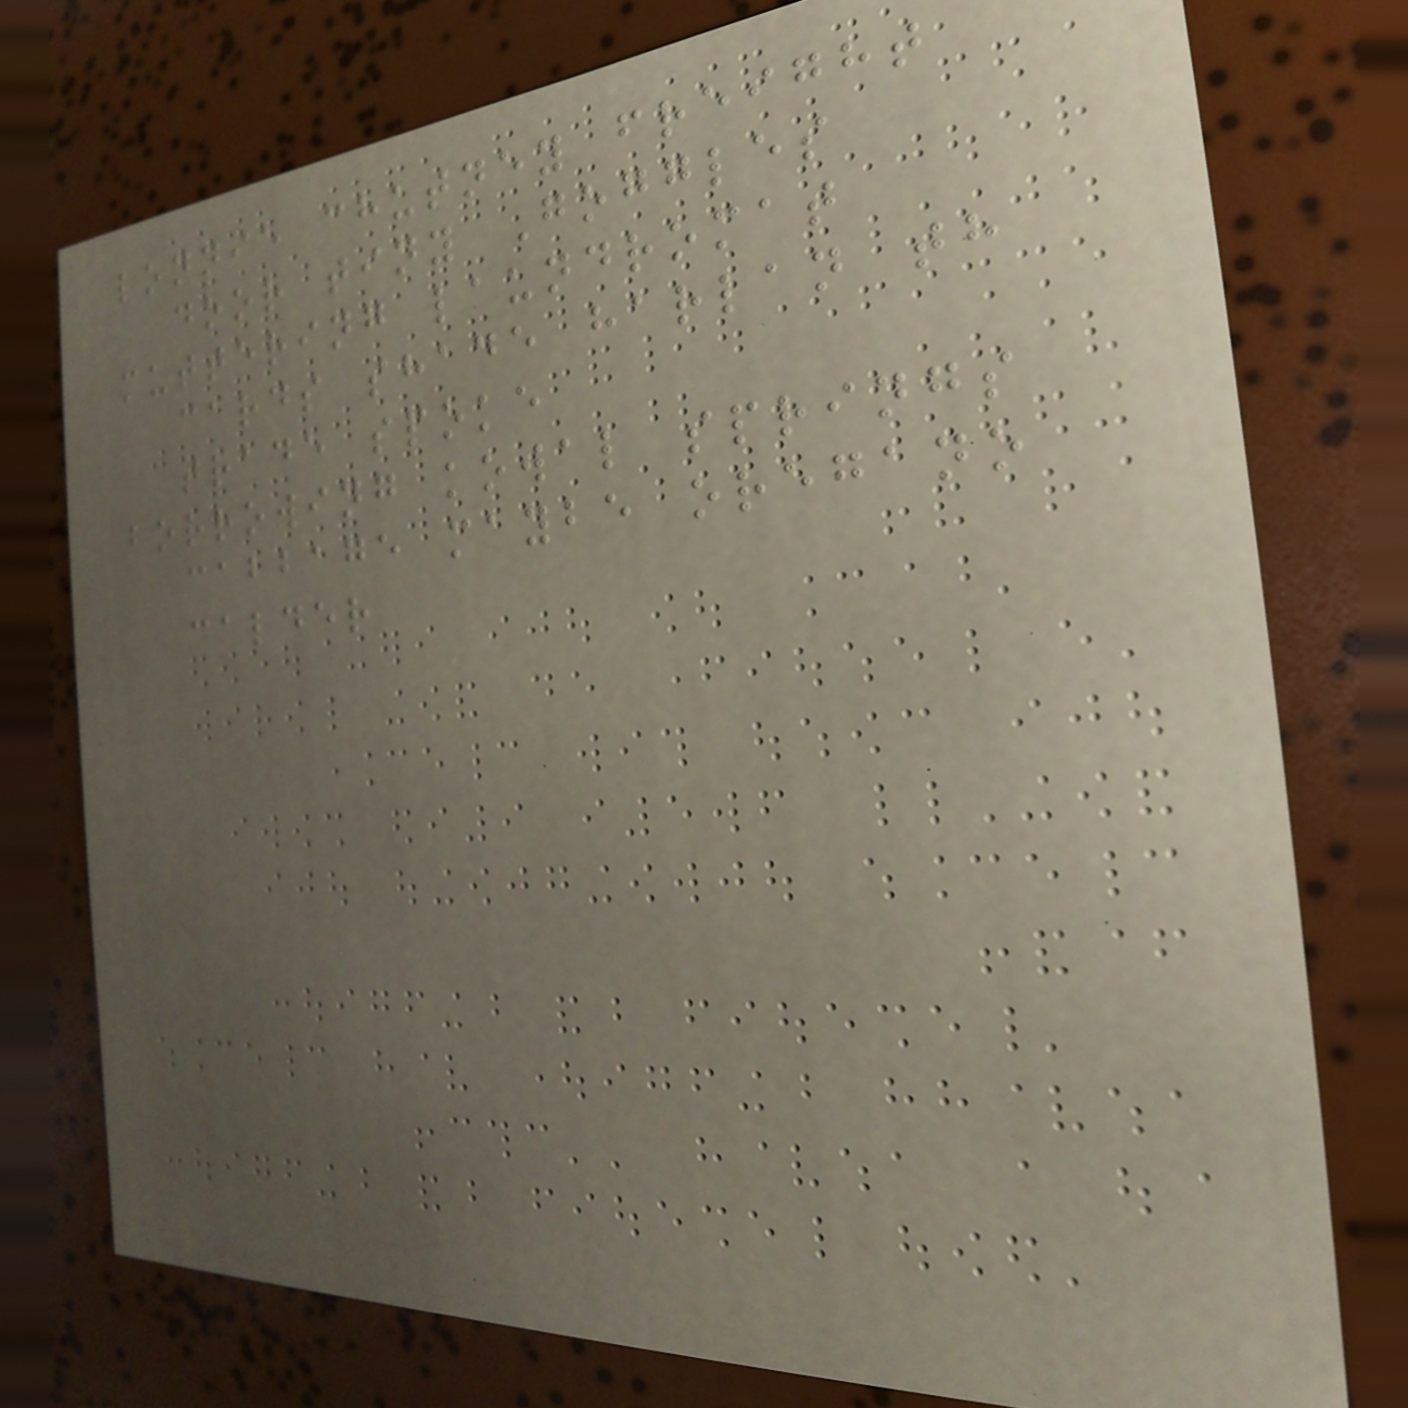lonnie chutney freight
door tiny Goggles
muttering laundromat
cards shade harlan th
trade spoke
borrowing kowal springs
cabbage maybe oregano
calder
